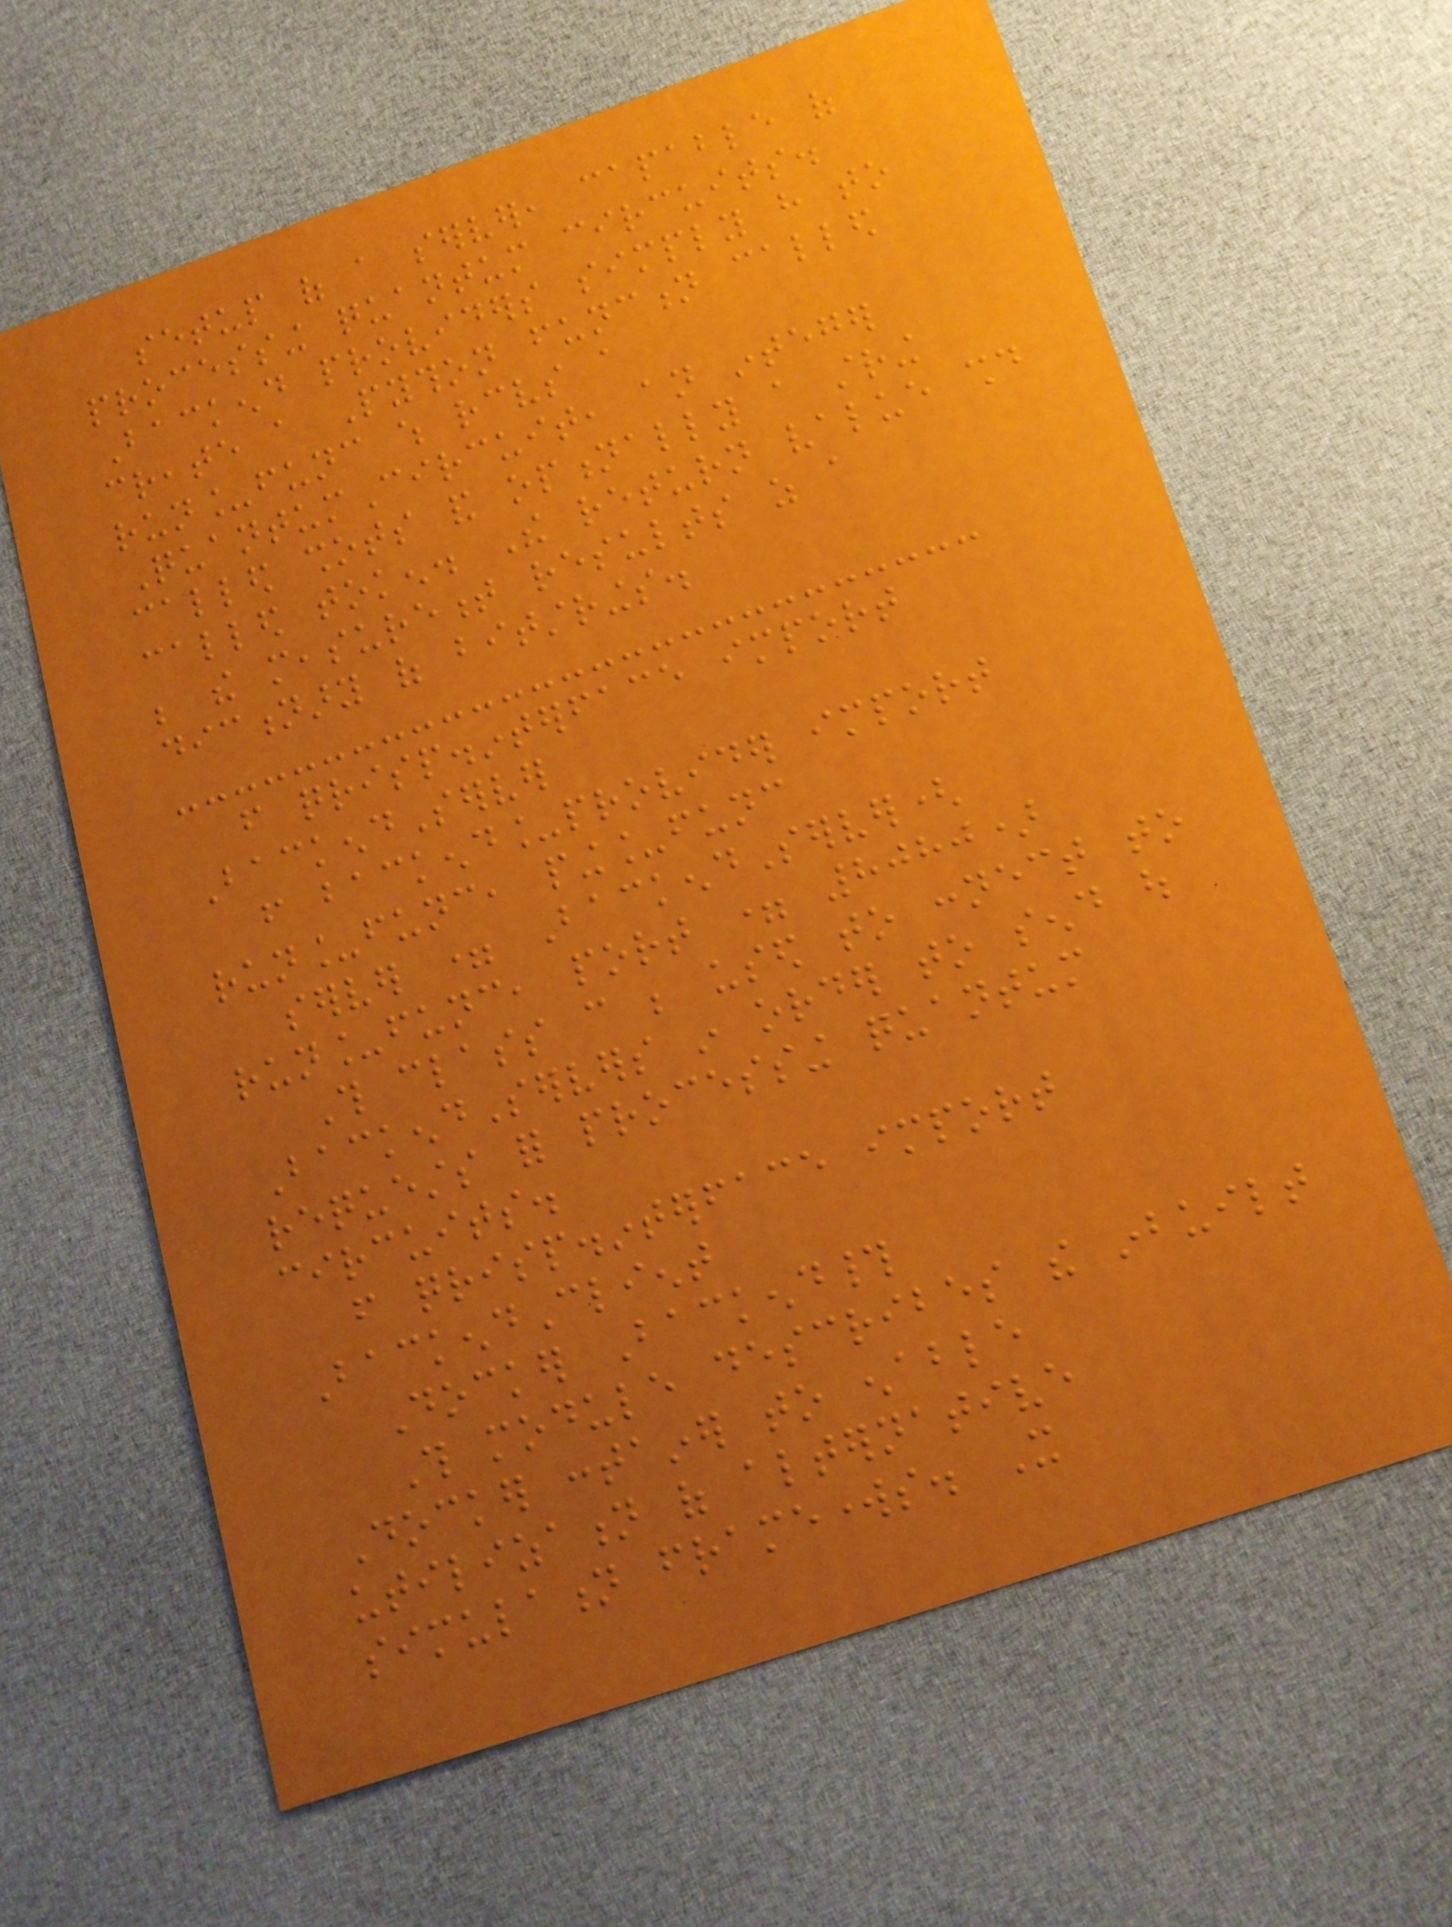setup of a server, capable of
processing quantum circuits.
Backend providers simply have to
create a Python function called
run_func which receives a
QuantumCircuit, an integer
called shots and optionally a string
called token. The return value should
be the measurement results as a
dictionary of bitstrings.
from qrisp.interface import
BackendServer
from backend_provider import
run_func, ping_func
server = BackendServer(
run_func, port = 8080)
This class can be used to connect to
BackendServers in order to send out
requests for processing quantum
circuits.
from qrisp.interface import
BackendClient
Docker Backend#
This module describes the inbuilt
Docker container to enable
utilization of alternative
simulation frameworks. It
